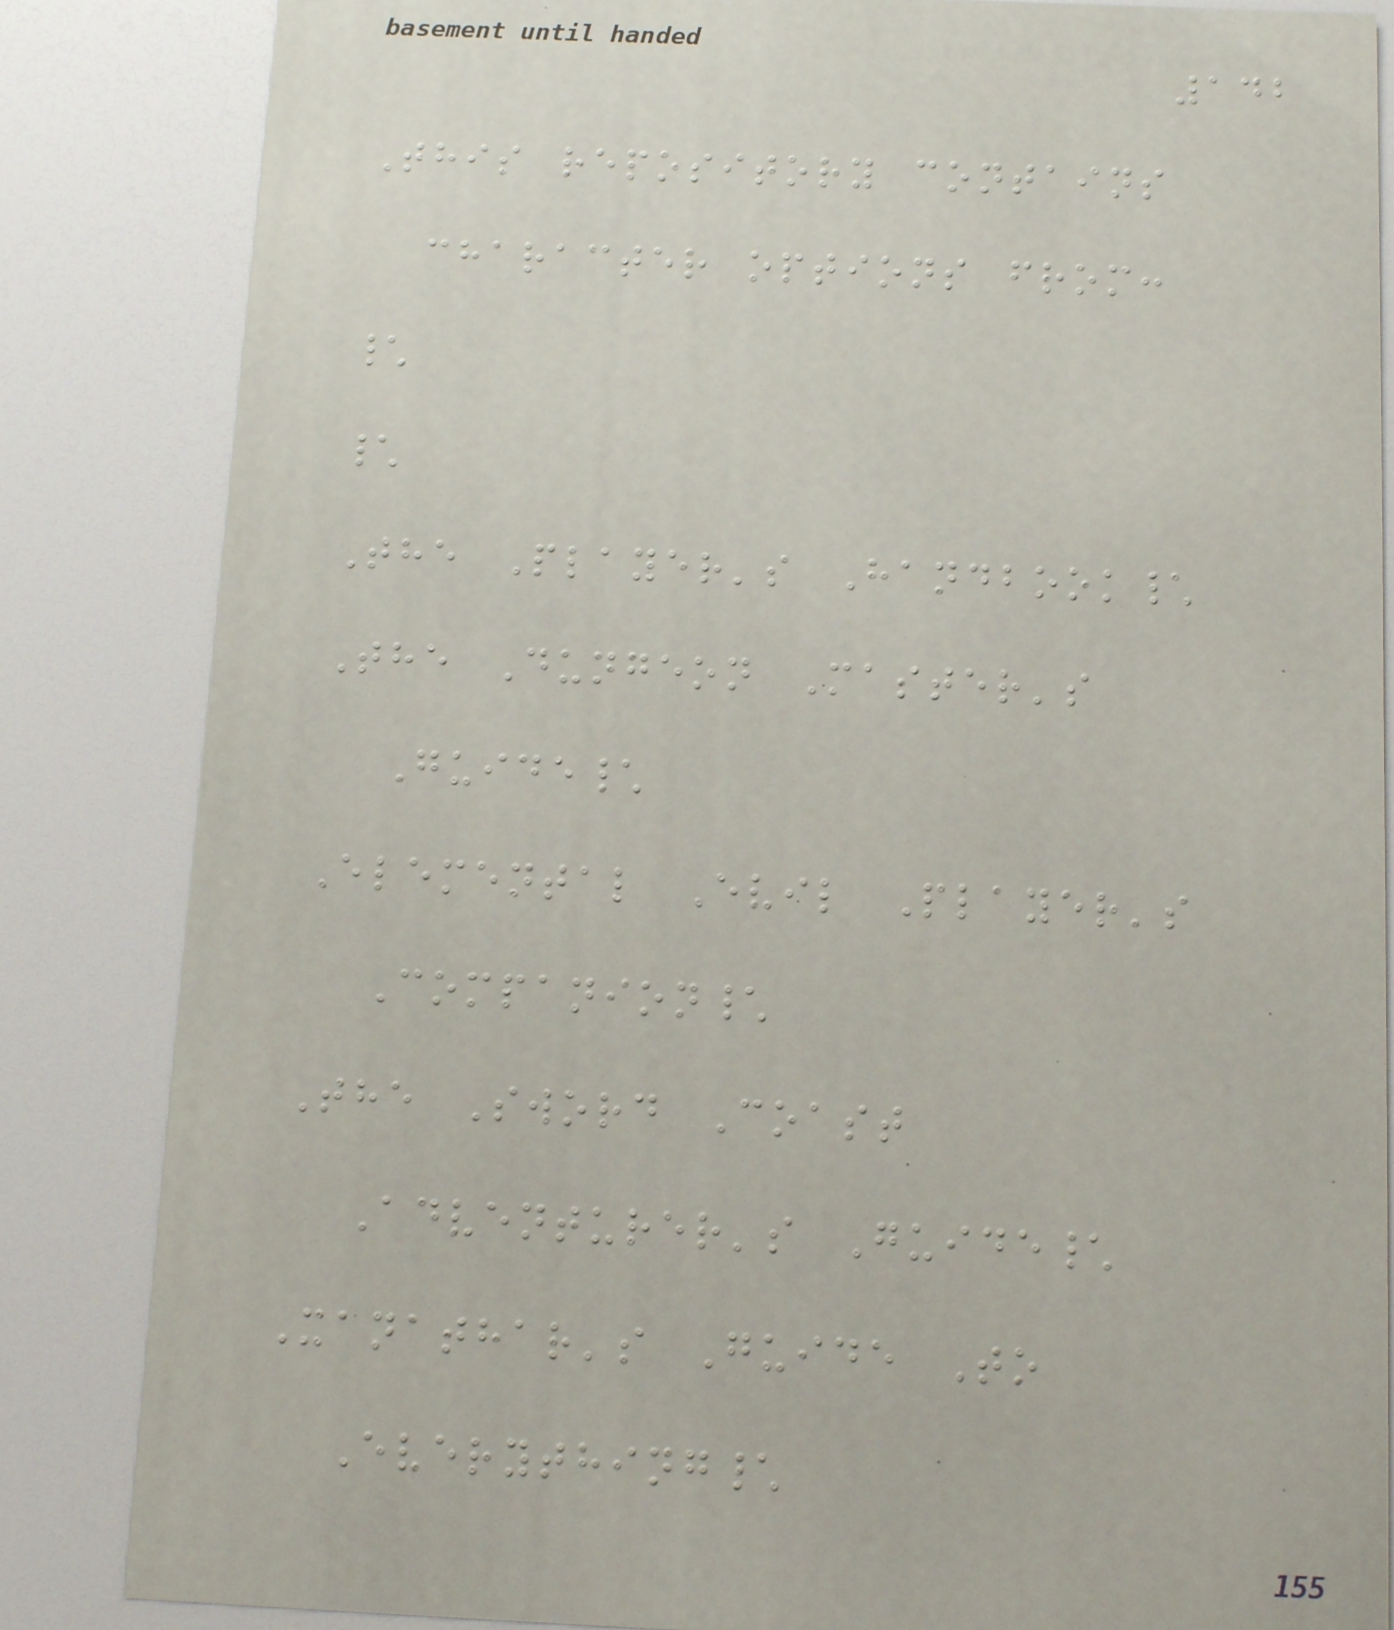142
This repository contains
character options from:
\
\
The Player's Handbook\
The Dungeon Master's
Guide\
Elemental Evil Player's
Companion\
The Sword Coast
Adventurer's Guide\
Xanathar's Guide To
Everything\
